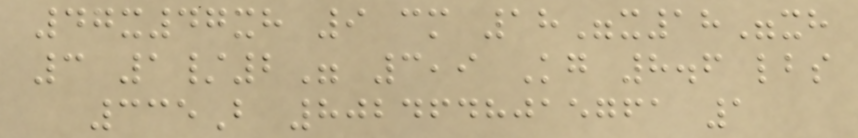47x47xh 9 cm 18"x18"xh
3 1/2" 3,9 Kg 8.6 lbs
335B 8024648015761 1
